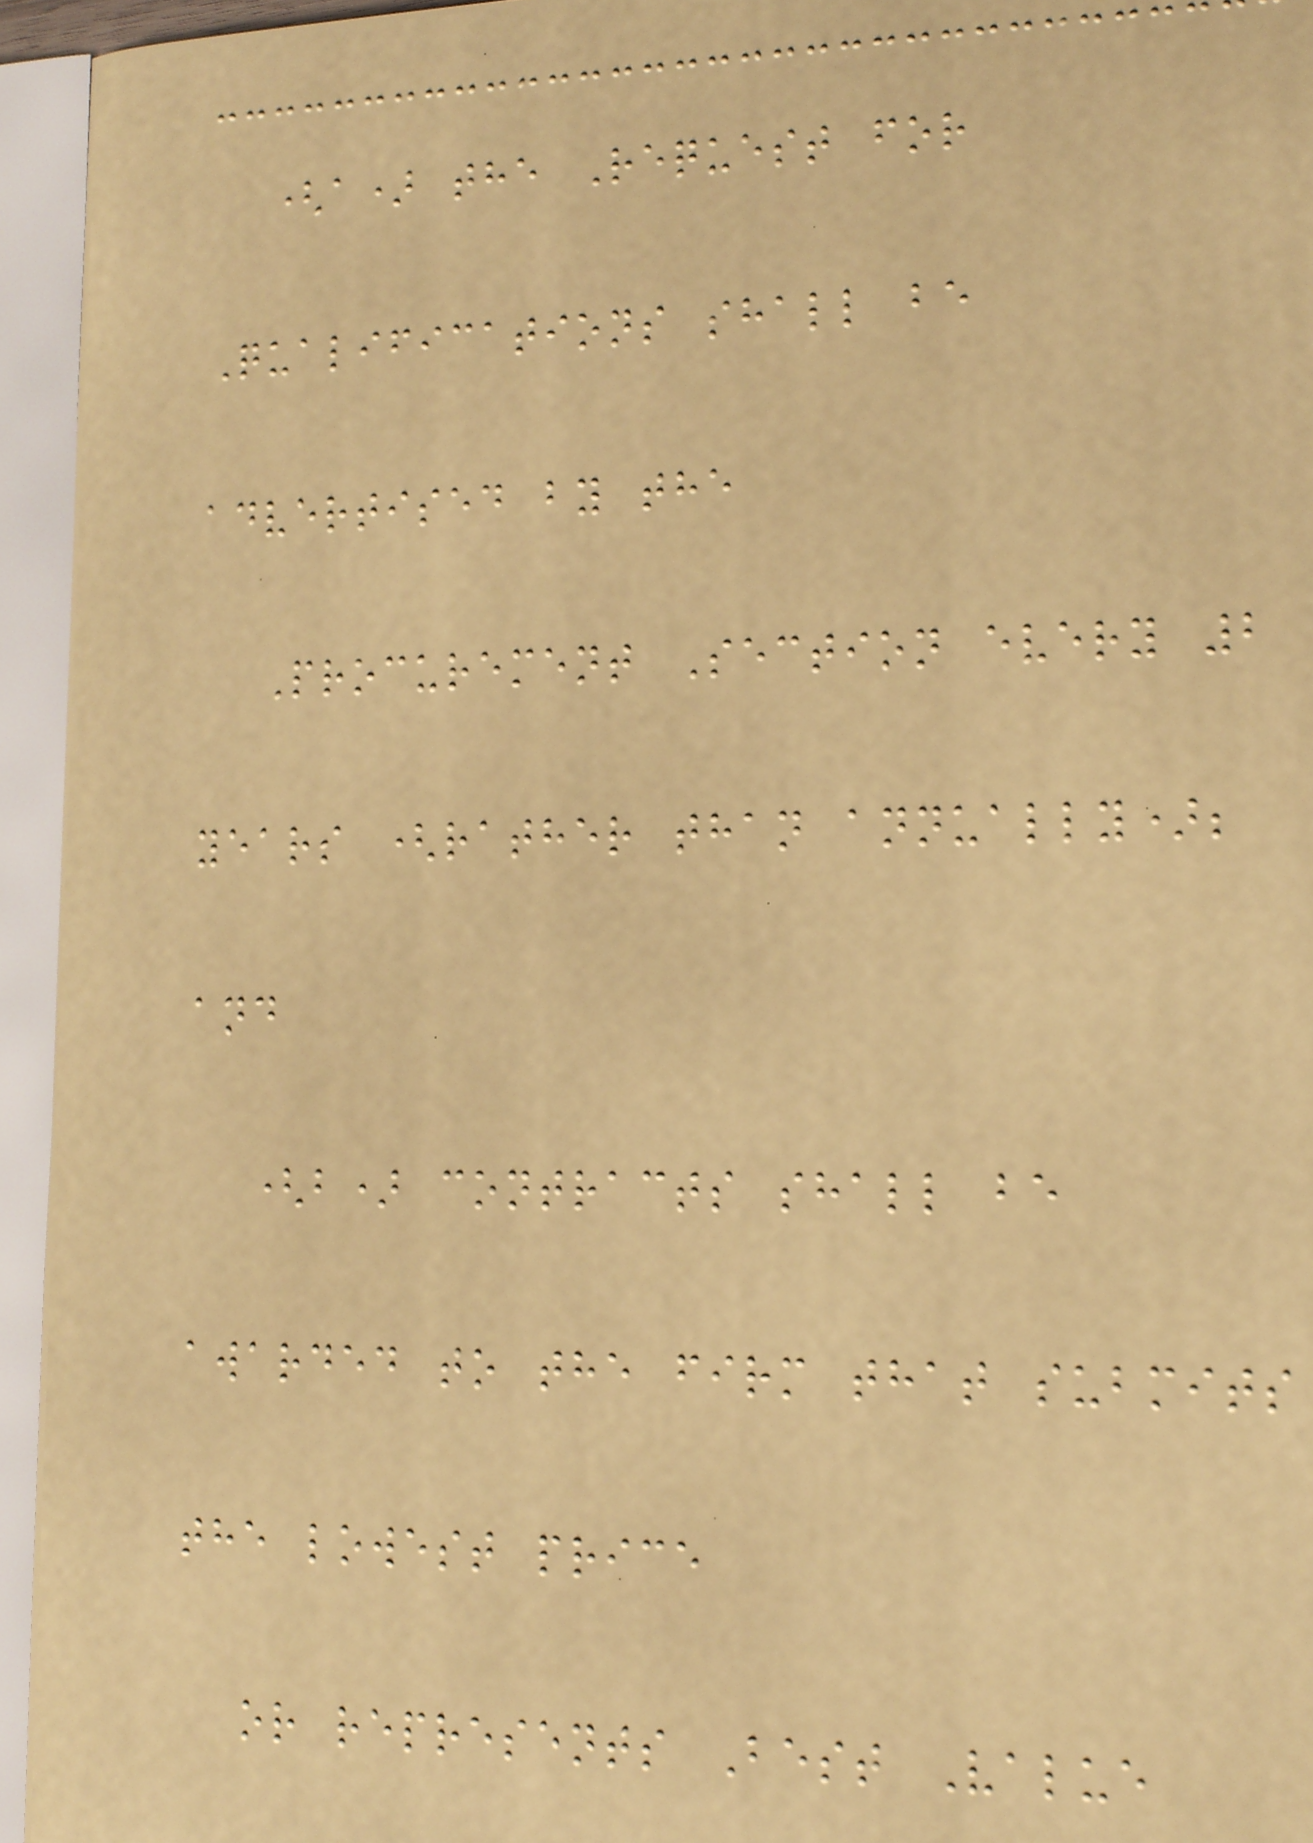(a) the Request for
Qualifications shall be
advertised by the
Procurement Section every 2
years (rather than annually);
and
(b) contracts shall be
awarded to the firm that submits
the lowest price
or represents Best Value
